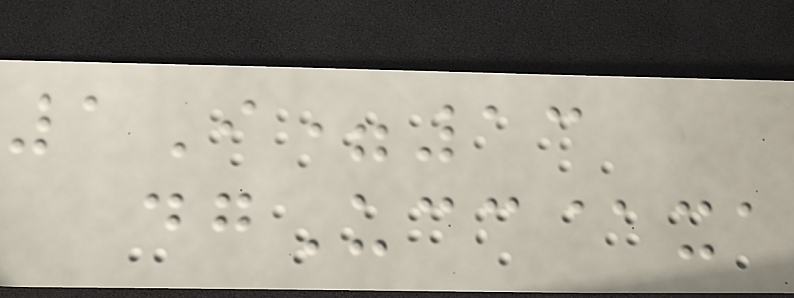1I=13
dgUcc@xa
